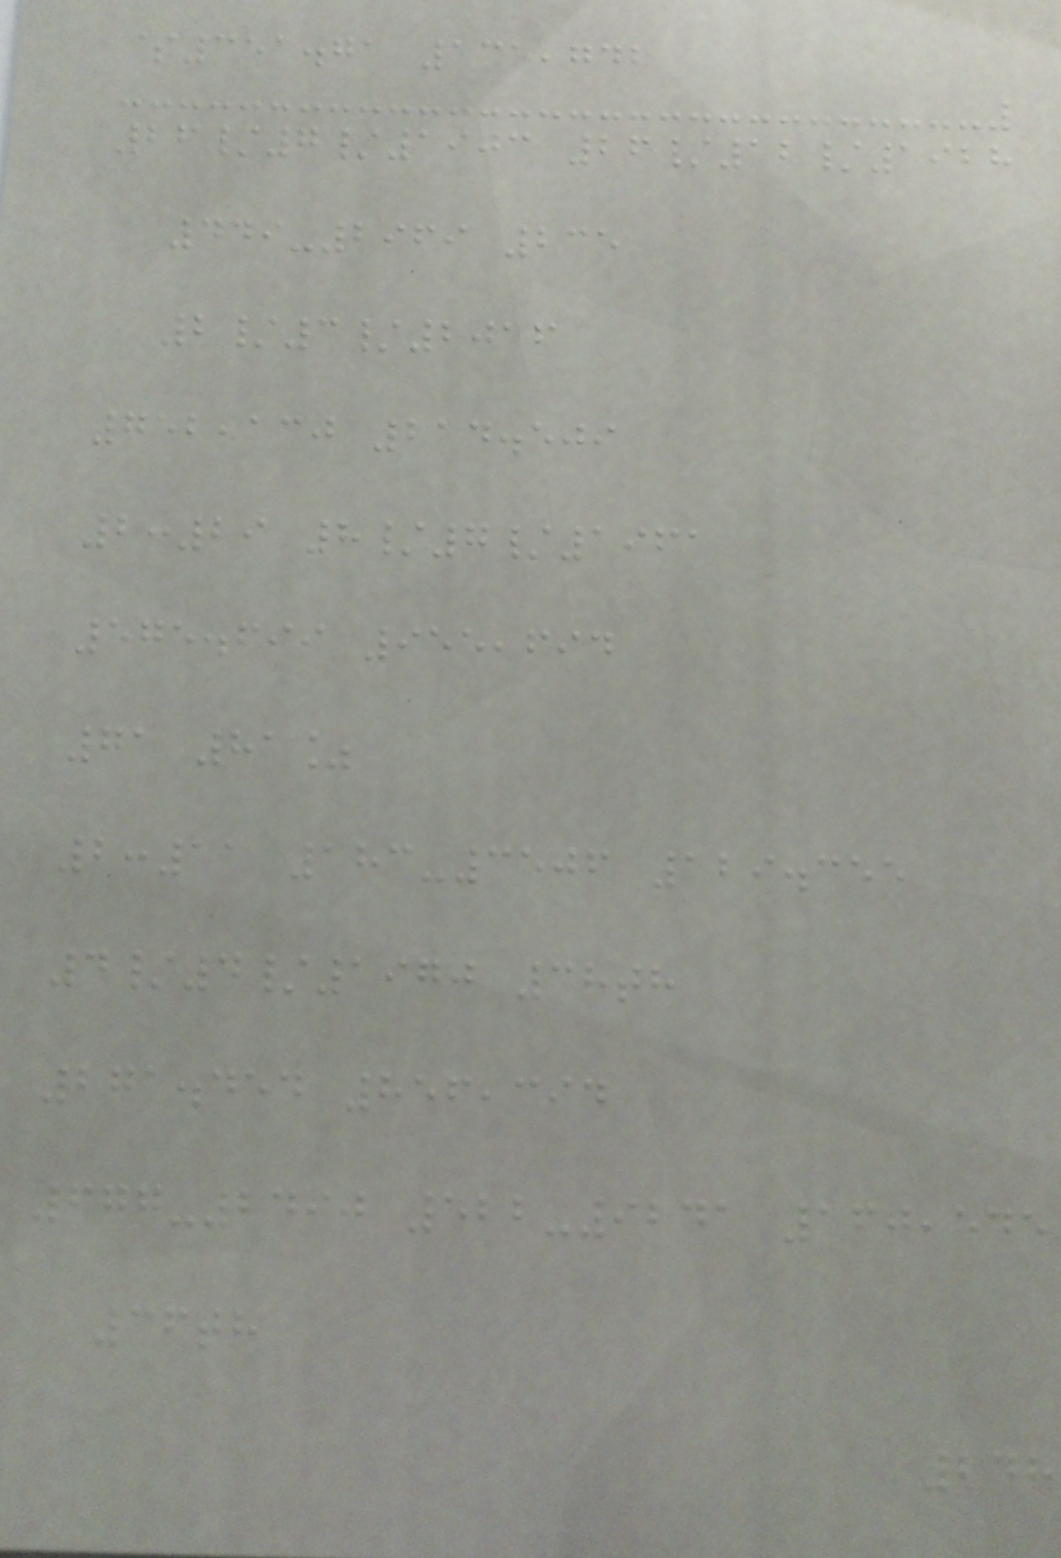$351.71 135,742
26/7/1903 26/12/1928
449-2969 235
2/3/2016
752,130 214.509
2:29 8/7/1961
575.699 955,694
71 81%
2:11 183-3506 129.355
4/4/1970 38th
271.454 856,394
677-2490 522-9241 160,545
36th
248
